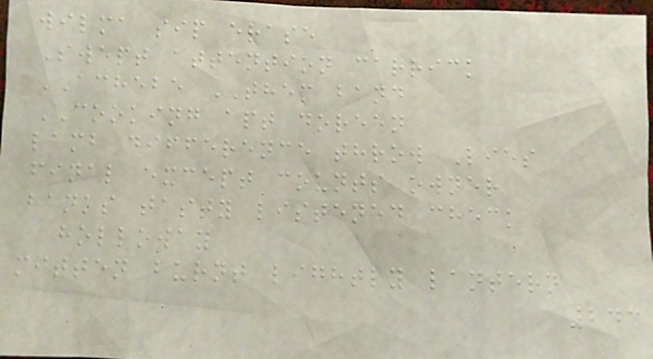wilma sip erase
Swept attention carrick
ACHEBE THEM band
COOKING apt doreen
lamb difference throw Lies
final except counts owner
banks tasty listened check
holloway
mitten burnt lightly lantern
243
